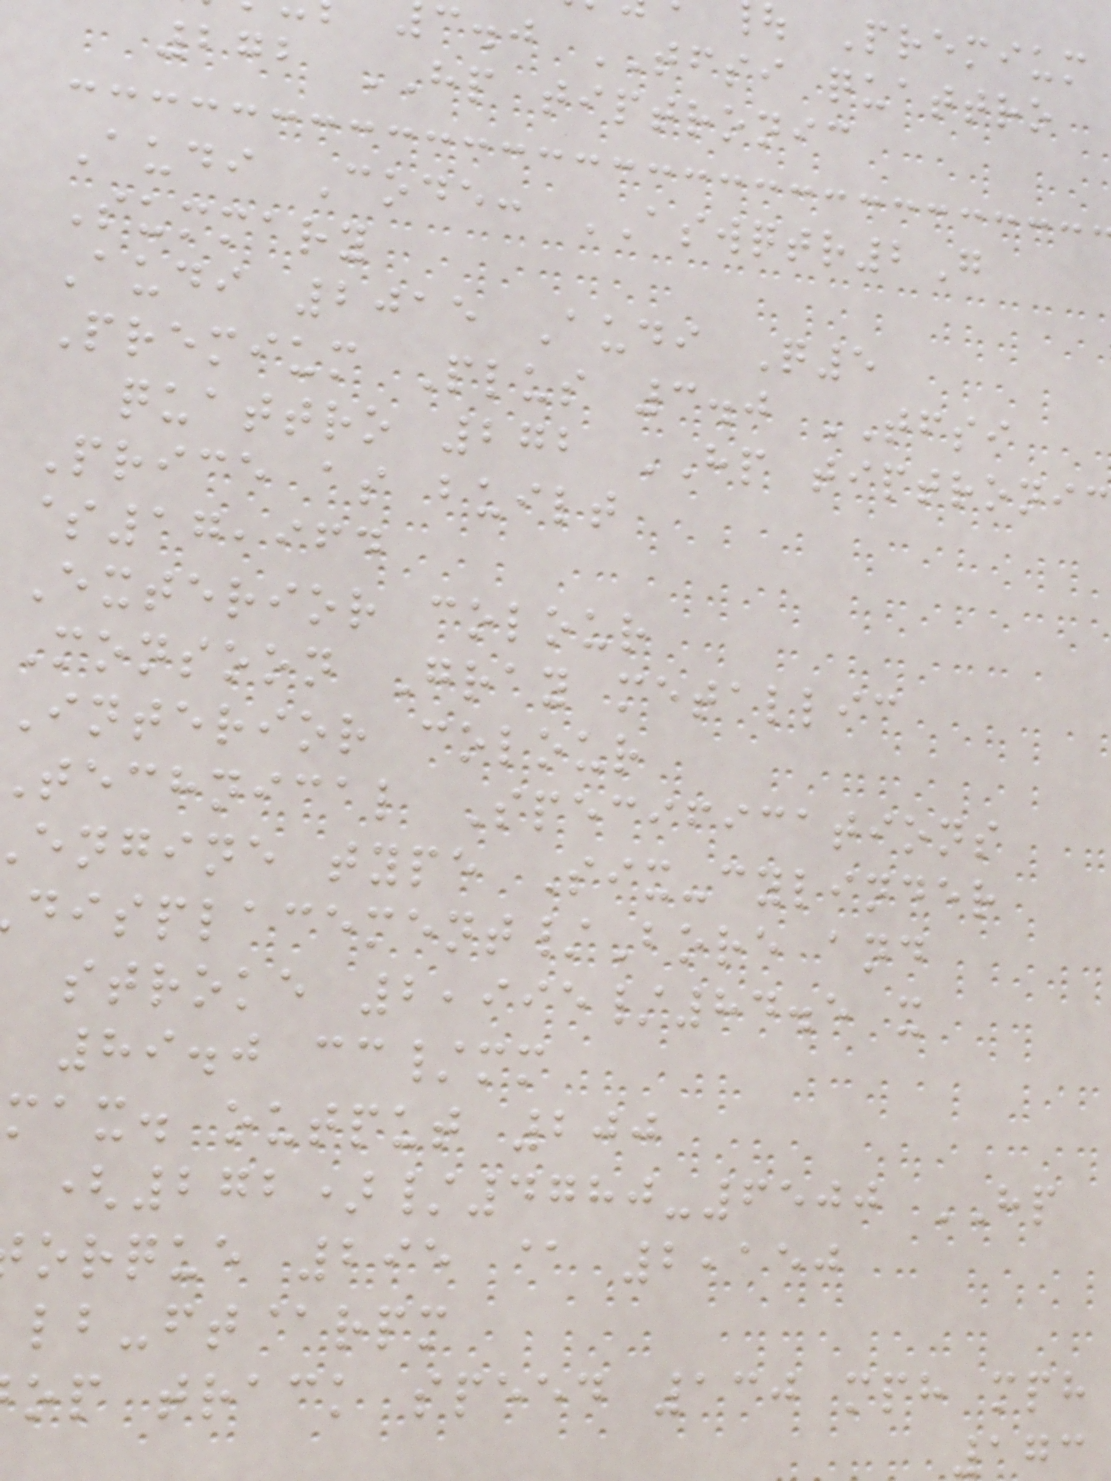Premium
c.j TFSI quattro
272 HP tiptronic
Audi Code: ASWQTR2G
Summary
Audi 2015 Audi Q5
Premium Plus 3.0 TFSI
quattro 272 HP tiptronic
Price as built
$17,964
Exterior colour
Monsoon Gray metallic
Interior colour
technical Specifications
engine type Six-cylinder
isplacement/Bore and
stroke 2,995/84.5 x
89.0 cc/mm
max. output 200
(272)/4780-6500 HP
orque 295 @ 2,150
lb-ft@rpm
op track speed 130 mph mph
173
